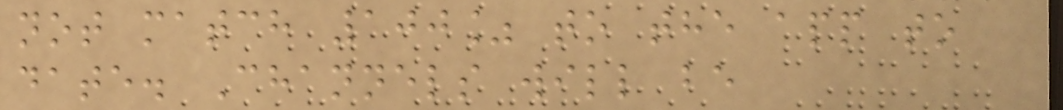not match 100% to the app to
date. Channels will be
